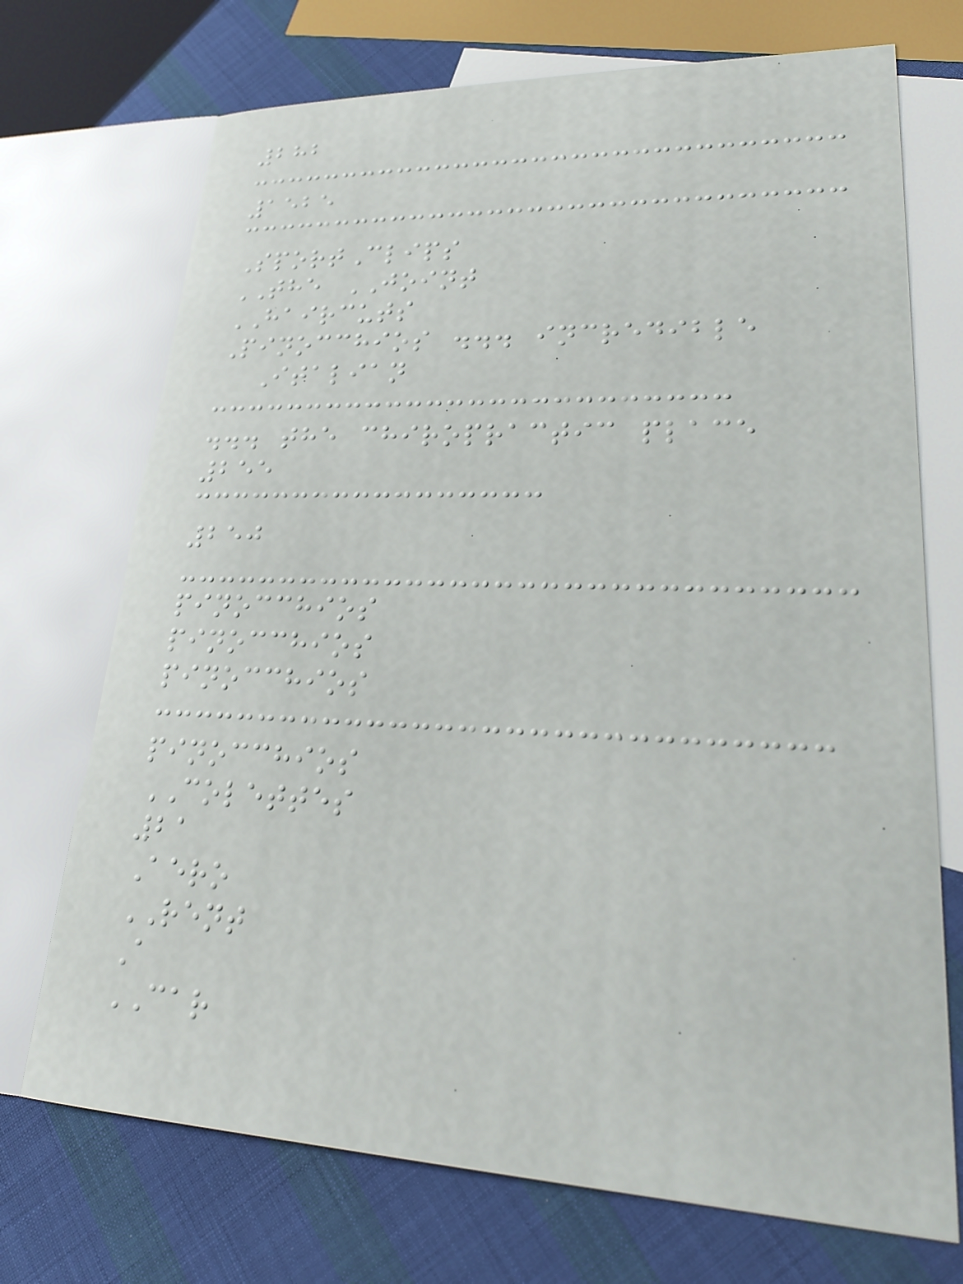282
1525
SportClips
THE JOINT
HAIRCUTS
Pinocchios ... incredible
Italian
... the chiropractic place
255
250
pinocchios
pinocchios
pinocchios
pinocchios
COLETTES
21
Aero
RENT
A
CAR
